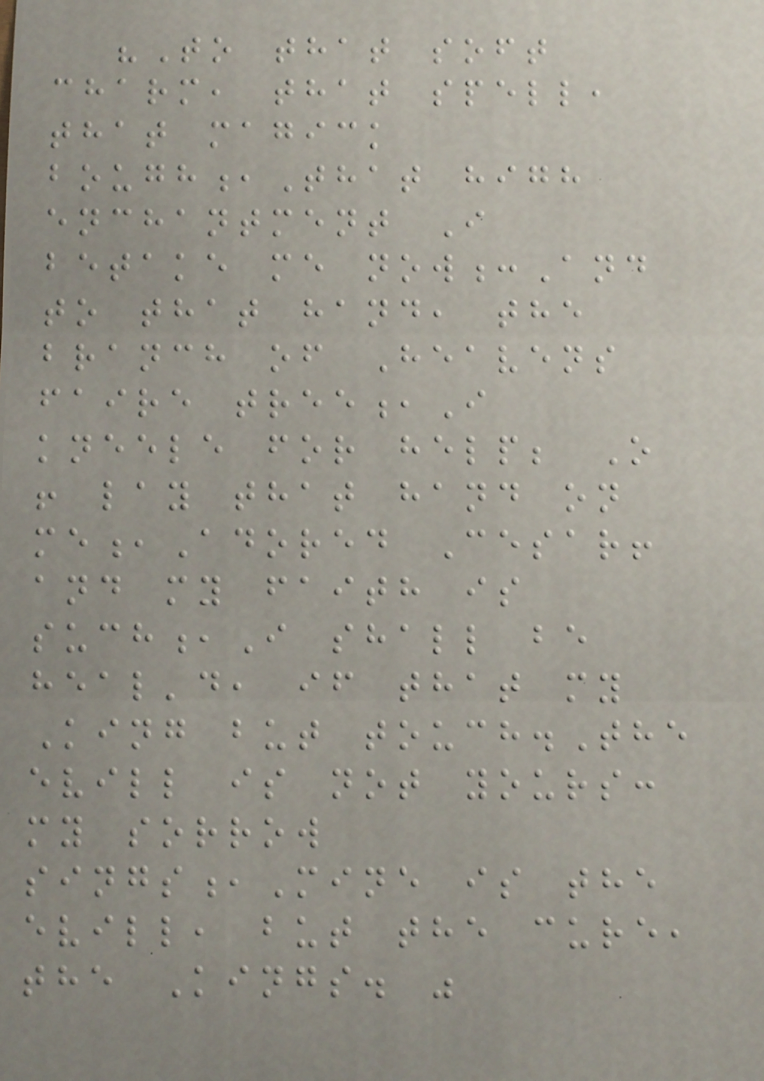"To that soft
charm, that spell,
that magick
bough,That high
enchantment I
betake me now:And
to that hand, the
branch of Heavens
faire tree,I
kneele for help; O
! lay that hand on
me,Adored Cesar!
and my faith is
such,I shall be
heal'd, if that my
King but touch.The
evill is not yours:
my sorrow
sings,Mine is the
evill, but the cure,
the Kings. "
